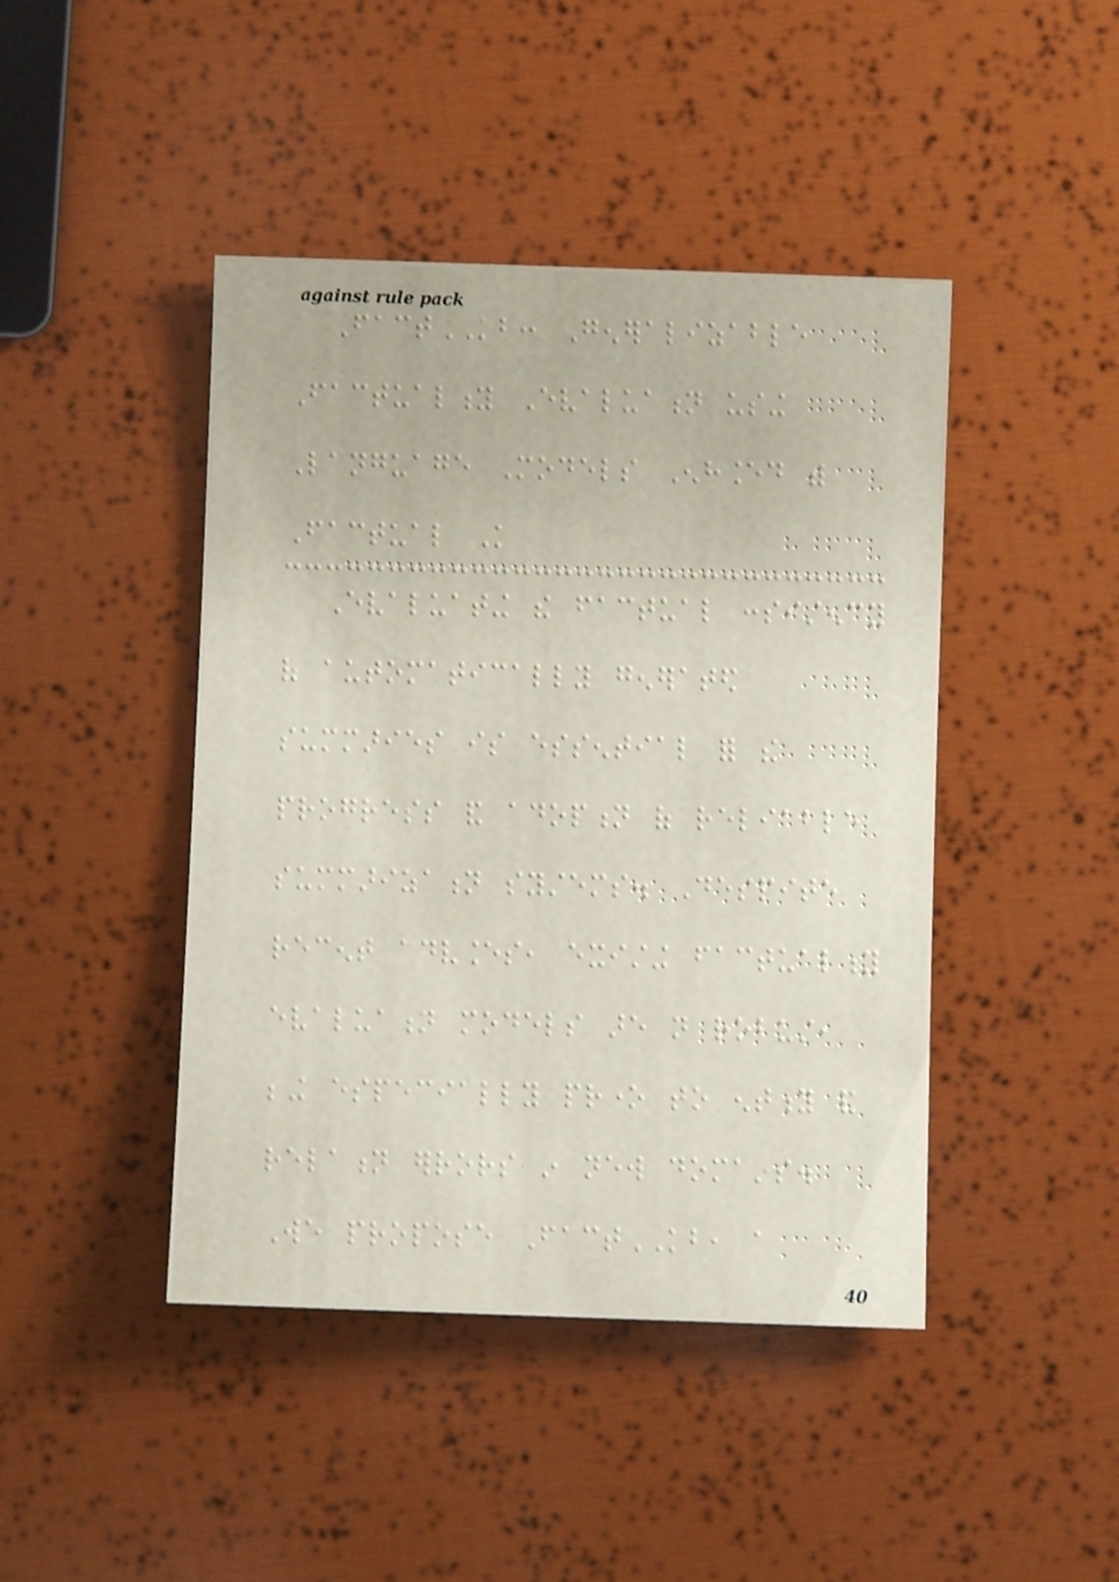FactKB: Generalizable
Factuality Evaluation using
Language Models Enhanced with
Factual Knowledge
Evaluating the factual consistency
of automatically generated
summaries is essential for the
progress and adoption of reliable
summarization systems. Despite
recent advances, existing factuality
evaluation models are not robust,
being especially prone to entity and
relation errors in new domains.
We propose FactKB, a
